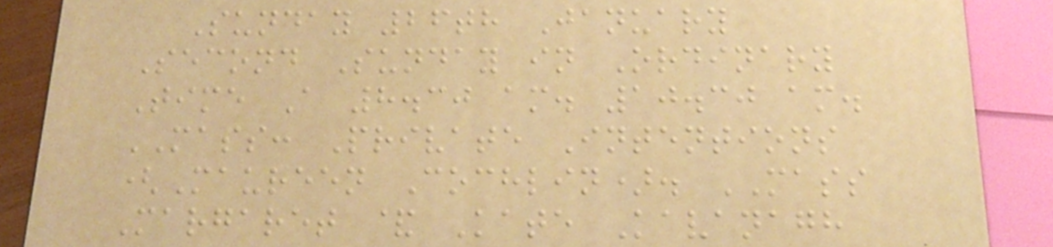Sunday 26th January
Second Sunday in Ordinary
Time A 8.30 am. 10.30 am.
MASS: Private Intentions
(Maureen Cochlin). MASS
Margaret & Kate Kavanagh
